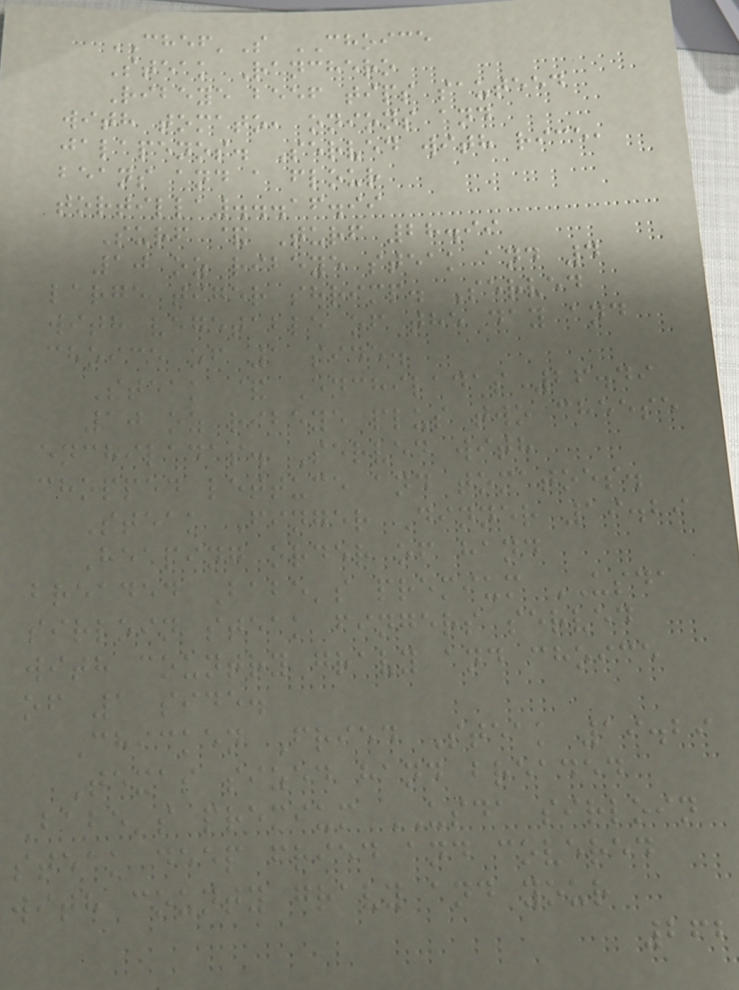CHEF'S CHOICE
Steak Ranchero
Ribeye beef tips sauteed
with tomato, onions and
jalapenos. Served with rice,
beans and a flour
tortilla...16.99
Surf & Turf 28.99
10 oz ribeye steak and 4
large tiger shrimp. Served
with vegetable of the day and
choice of 1 side.
Steak & Enchiladas 26.49
10 oz ribeye plus two cheese
enchiladas. Served with
chopped lettuce and tomatoes.
Steak Finger Dinner 19.29
Heaping order of hand
breaded Babe's premium USDA
sirloin steak fingers served
with country gravy and choice
of 1 side.
Chicken Fried Steak 19.29
Texas sized hand breaded
Babe's premium USDA sirloin
steak deep fried and covered
with county gravy and your
262
